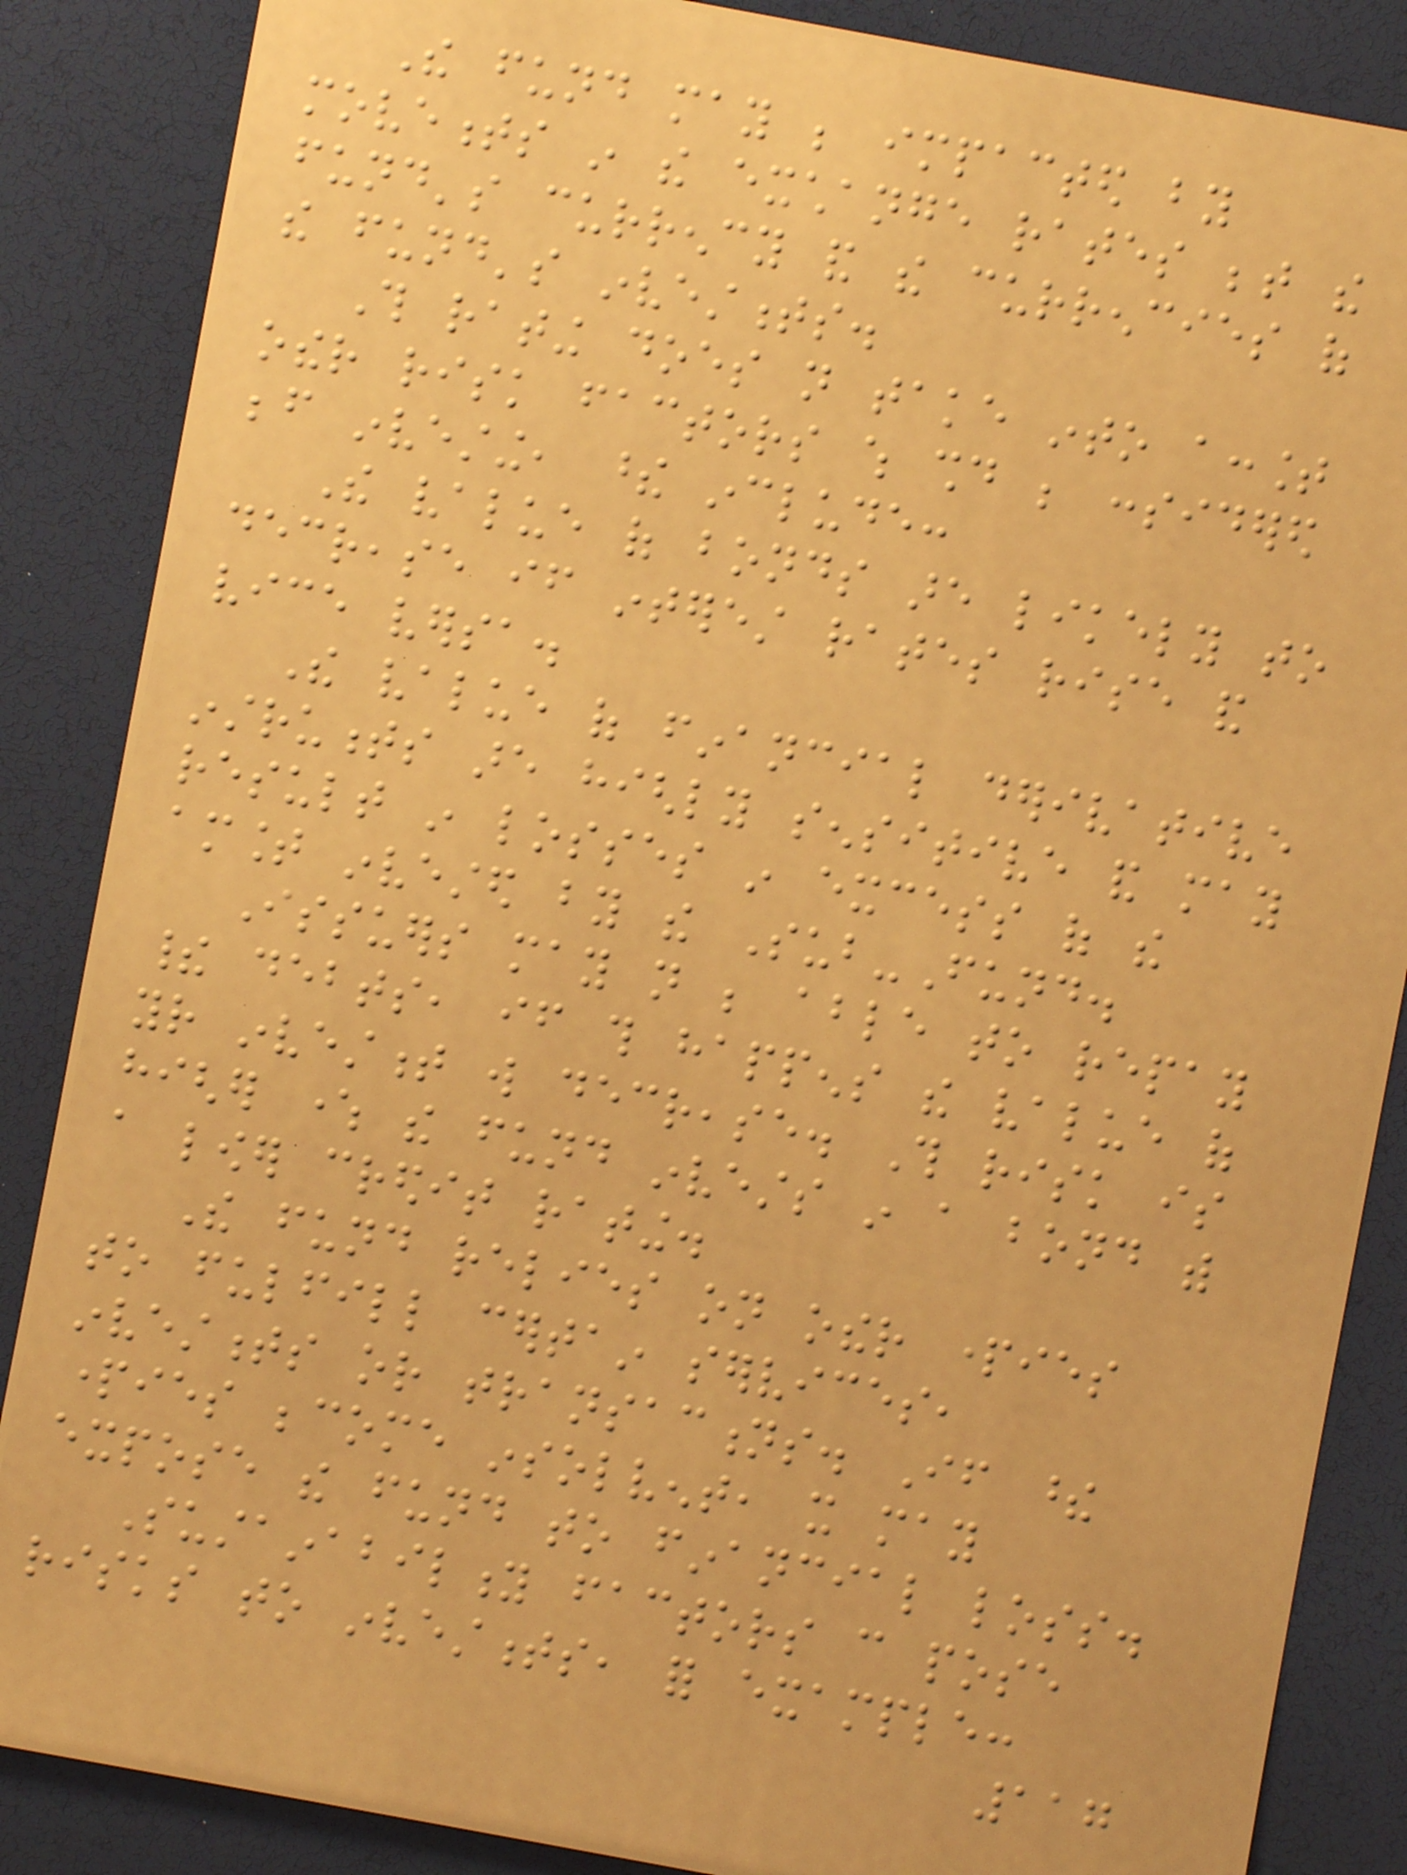The fund may be impacted by
movements in the exchange rates between the
fund's currency and the currencies of
the fund's investments.
This rating does not take into account
other risk factors which should be considered
before investing, these include:
The value of bonds are likely to
decrease if interest rates rise and
vice versa.
The value of financial derivative
instruments are highly sensitive and may
result in losses in excess of the
amount invested by the Sub-Fund.
Issuers may not be able to repay
their debts, if this happens the value of
your investment will decrease. This risk is
higher where the fund invests in a bond with
a lower credit rating.
The fund relies on other parties
to fulfill certain services,
investments or transactions. If these
parties become insolvent, it may
expose the fund to financial loss.
Sustainability factors can pose
risks to investments, for example:
117
